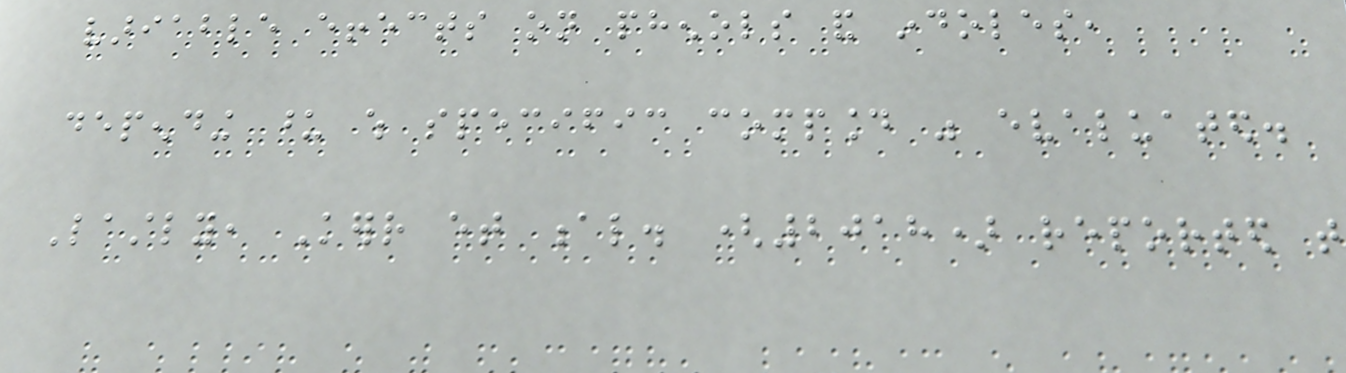variable effects on phenols and indoles,
depending upon which specific compound was evaluated.
Lastly, Kerr et al. (2018) reported that
